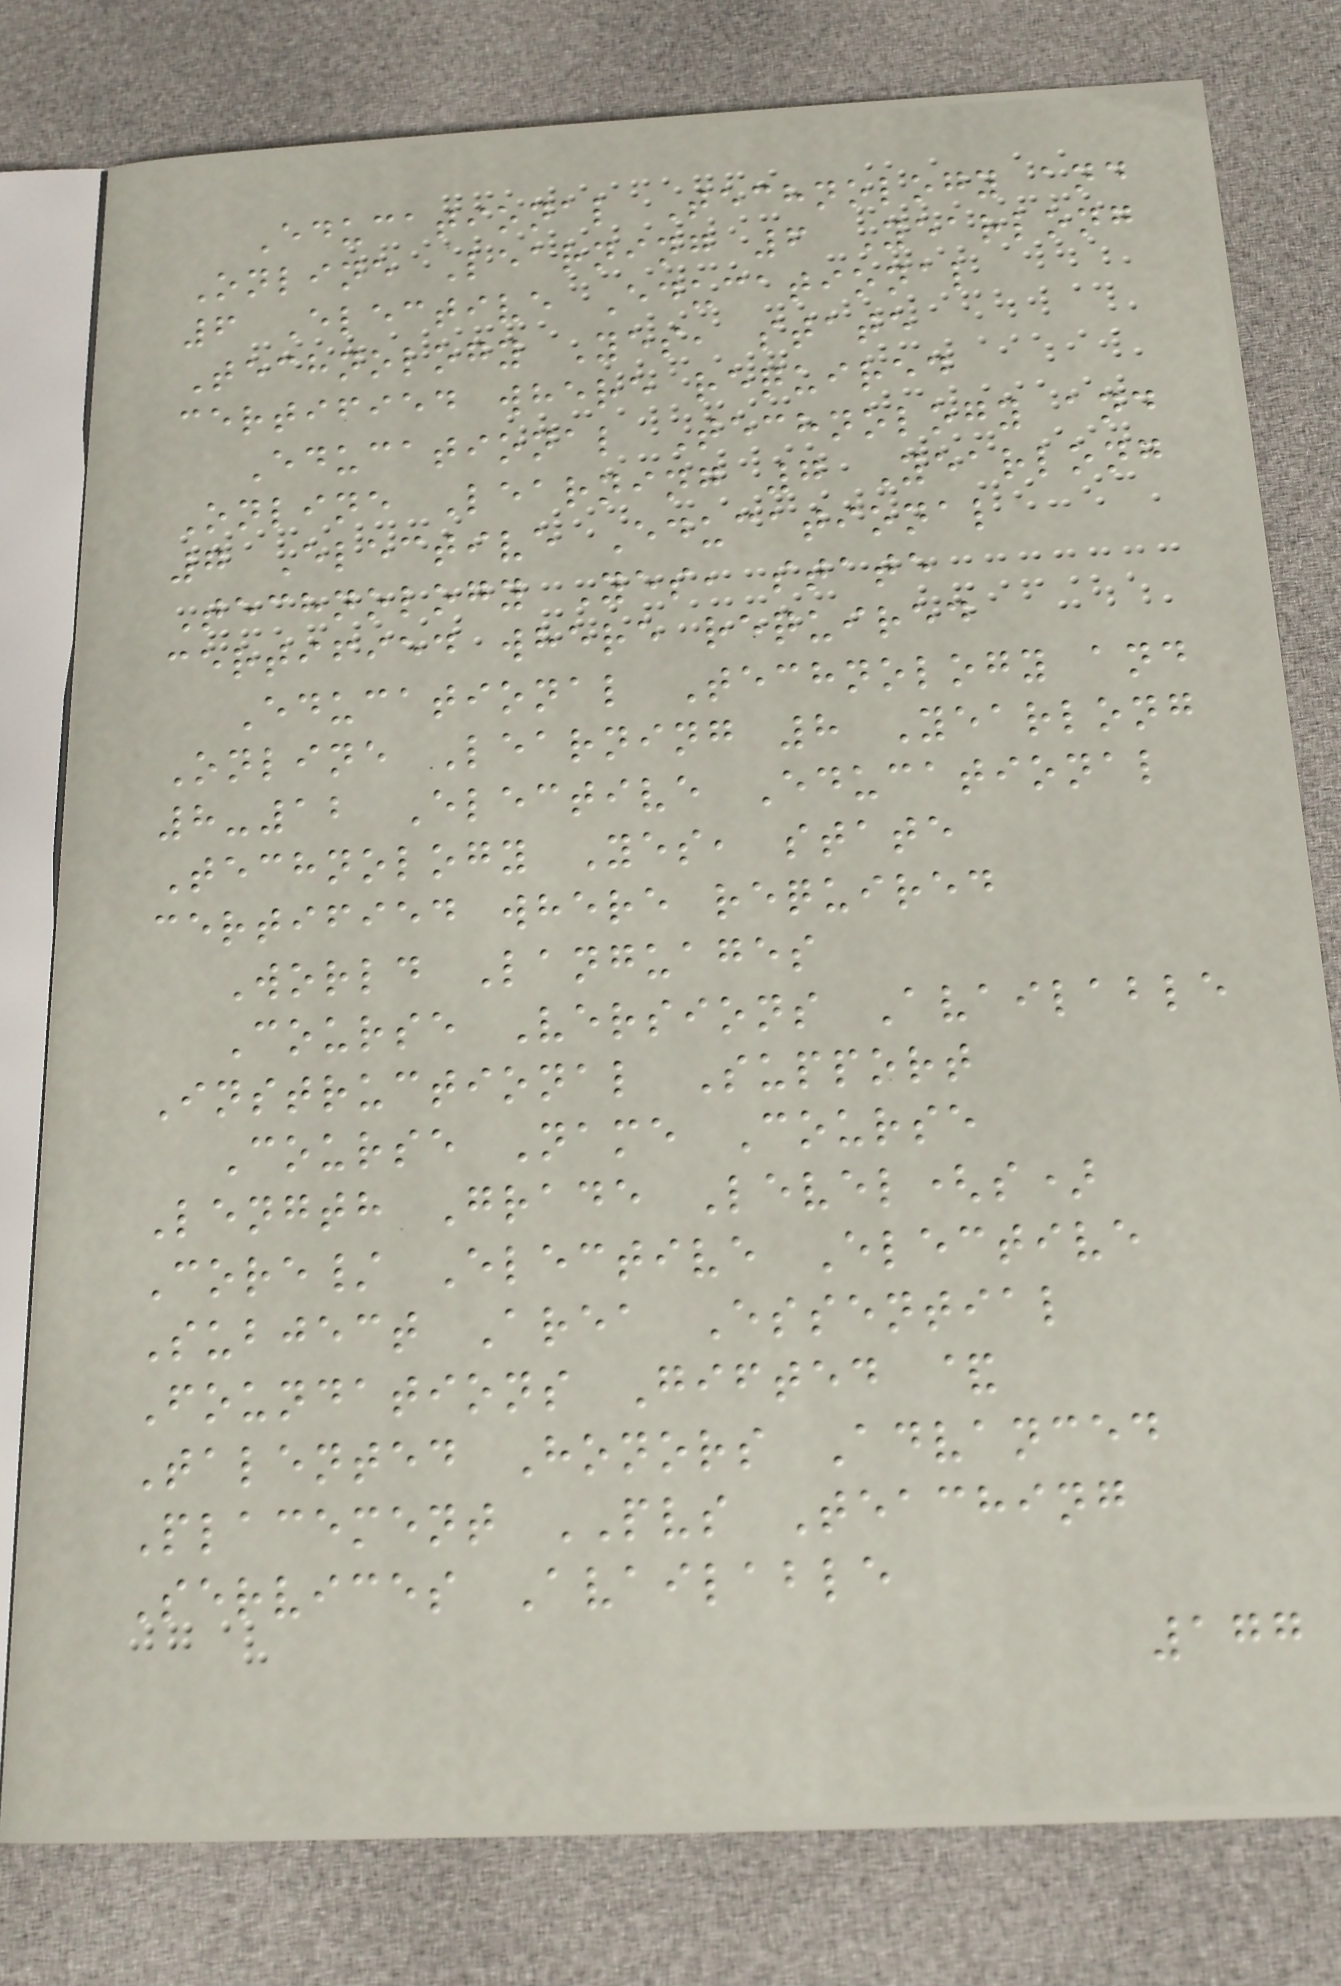Educational Technology and
Online Learning 6 Yearlong
6 Elective Educational
Technology Yes, state
certified where required
Educational Technology and
Online Learning 7 Yearlong
7 Elective Educational
Technology Yes, state
certified where required
Educational Technology and
Online Learning 8 Yearlong
8-12 Elective Educational
Technology Yes, state
certified where required
World Languages
Course Versions Available
Instructional Support
Course Name Course
Length Grade Level(s)
Core/ Elective Elective
Subject Area Essential
Foundations Gifted &
Talented Honors Advanced
Placement PVS Teaching
Services Available
177
